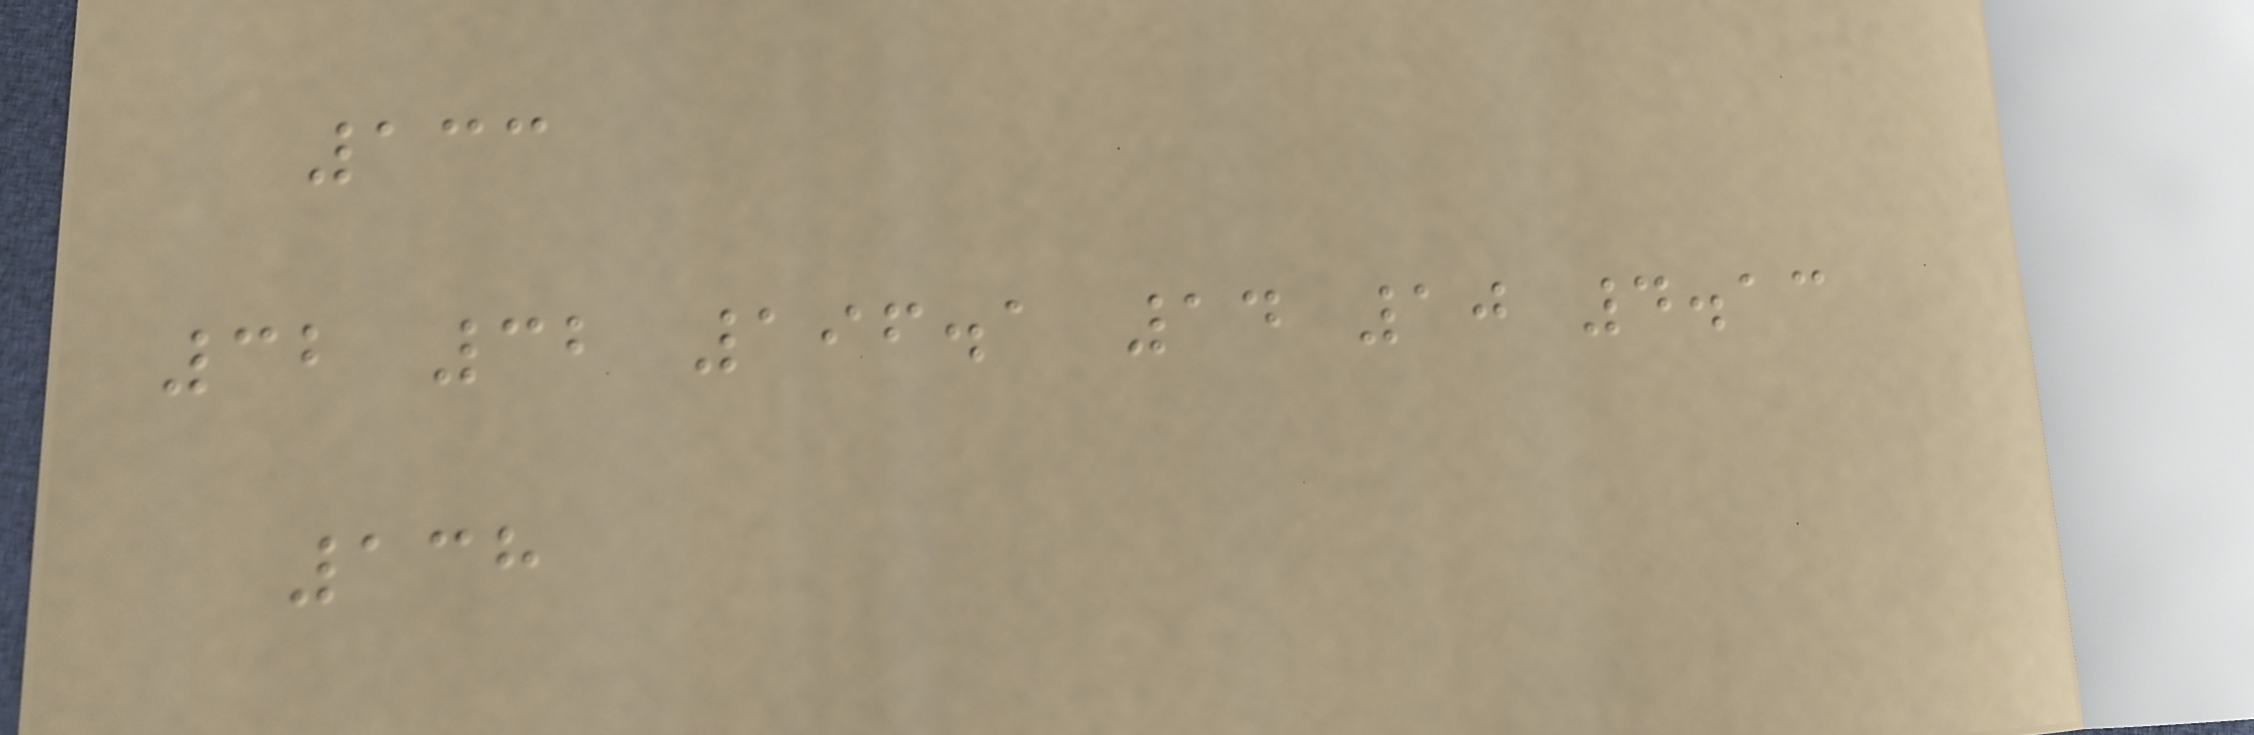133
32 32 196.1 14 10 4.13
138
